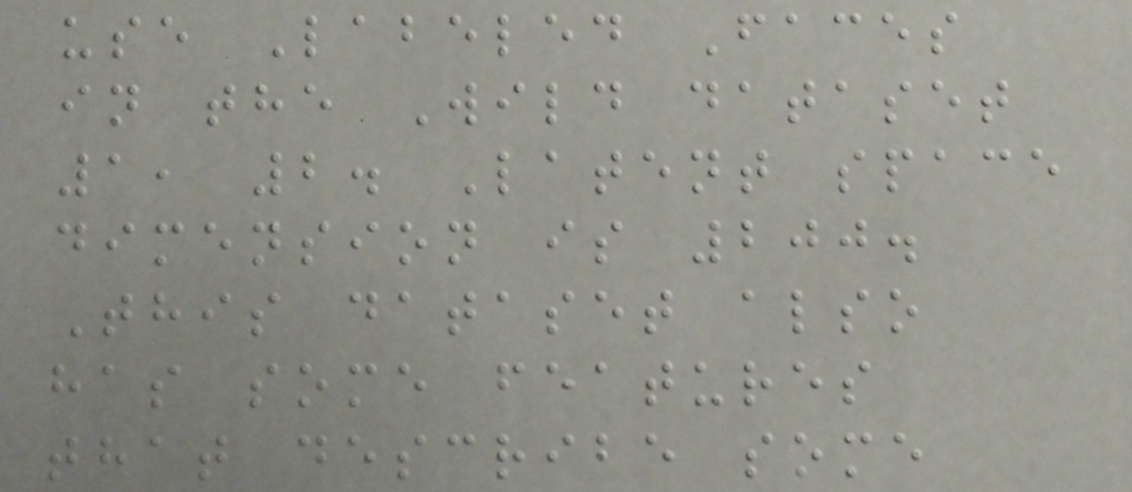use Labeled Faces
in the Wild dataset
1, 2. Latent space
dimension is 200.
This dataset also
has some features
that describe some
